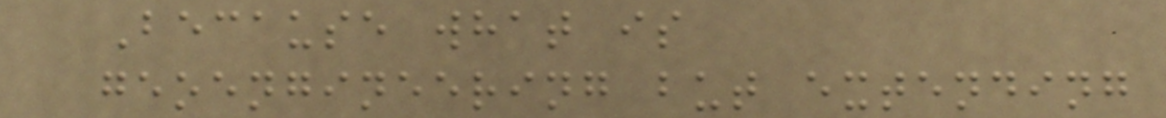Because what is
geoengineering but extending
